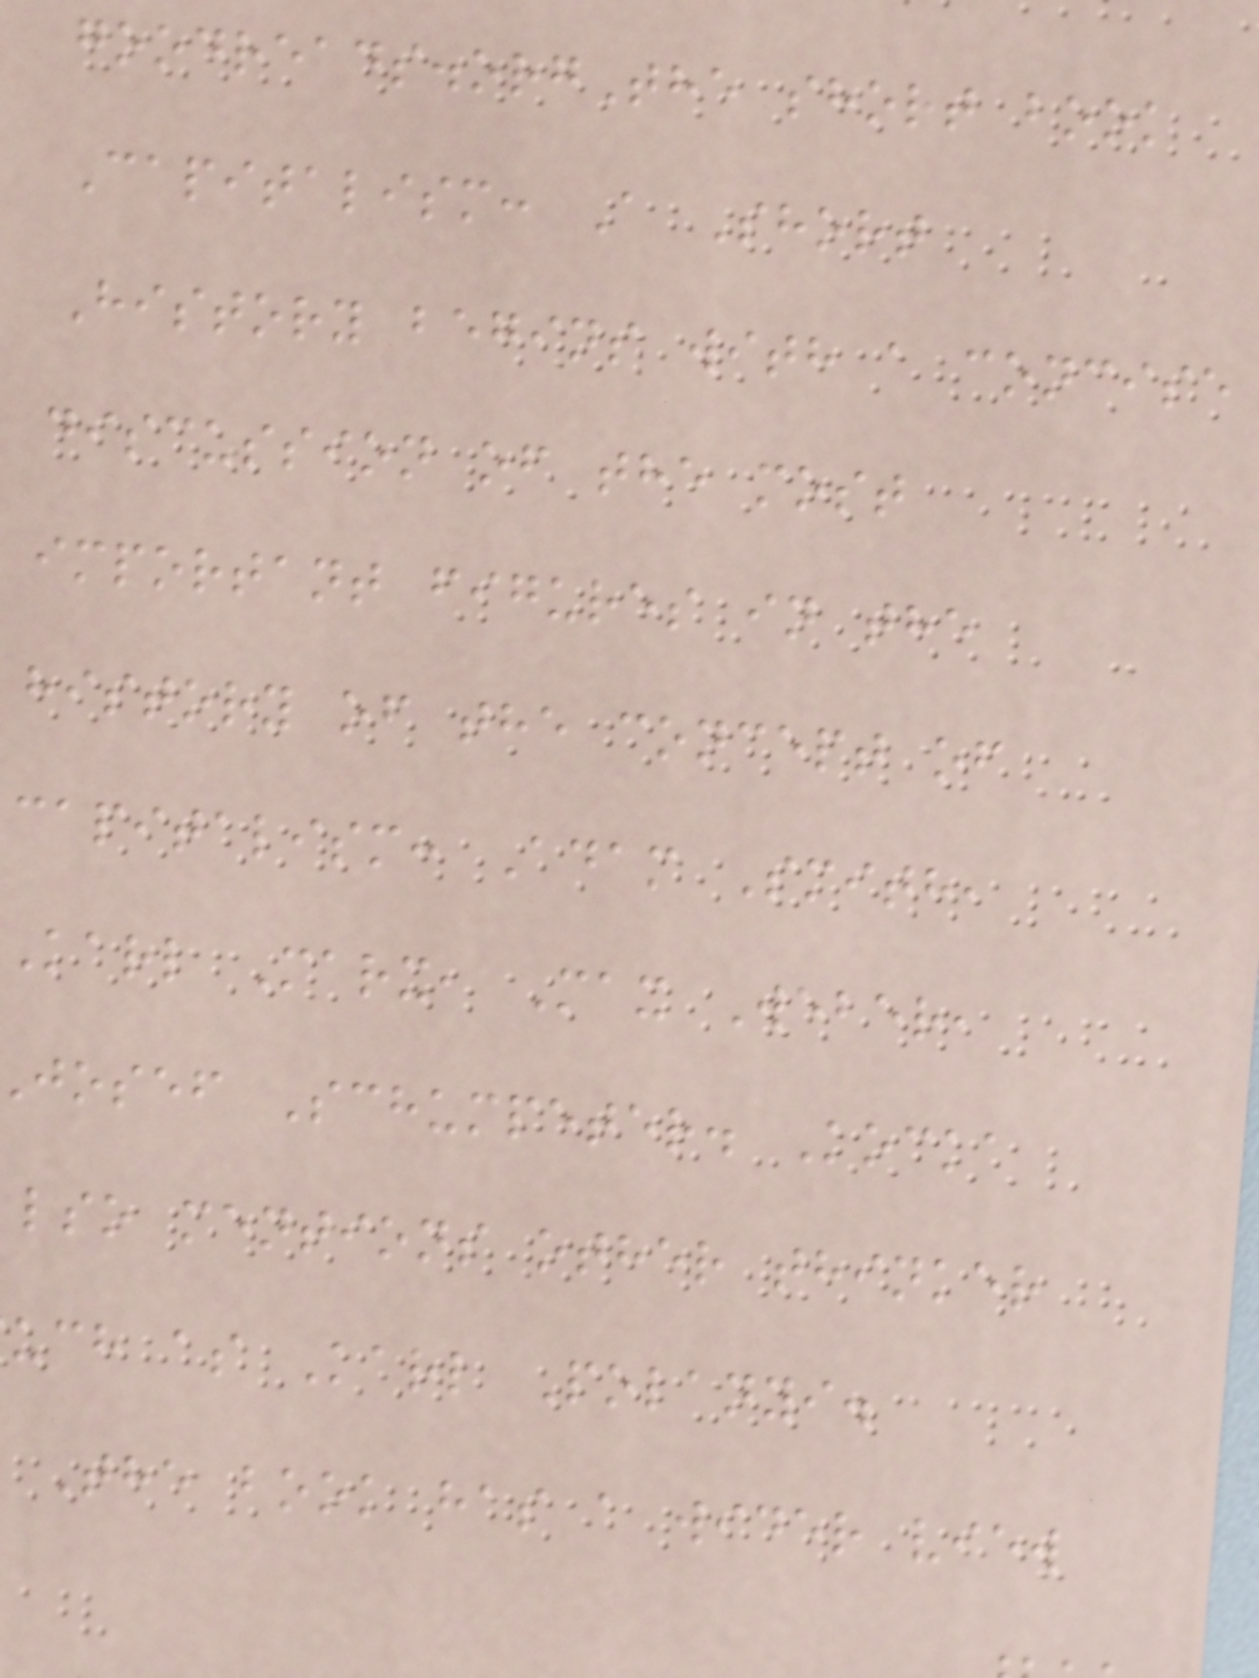goodreads.orgThe short book
Capitalism: A Short
History begins with a concise
discussion of the most
important figures in the
history of the concept of
capitalism: Adam Smith,
Karl Marx, Max Weber,
josef Schumpeter. Kocka
lso mentions other thinker
uch as Karl Polanyi.
The book has a wider view
